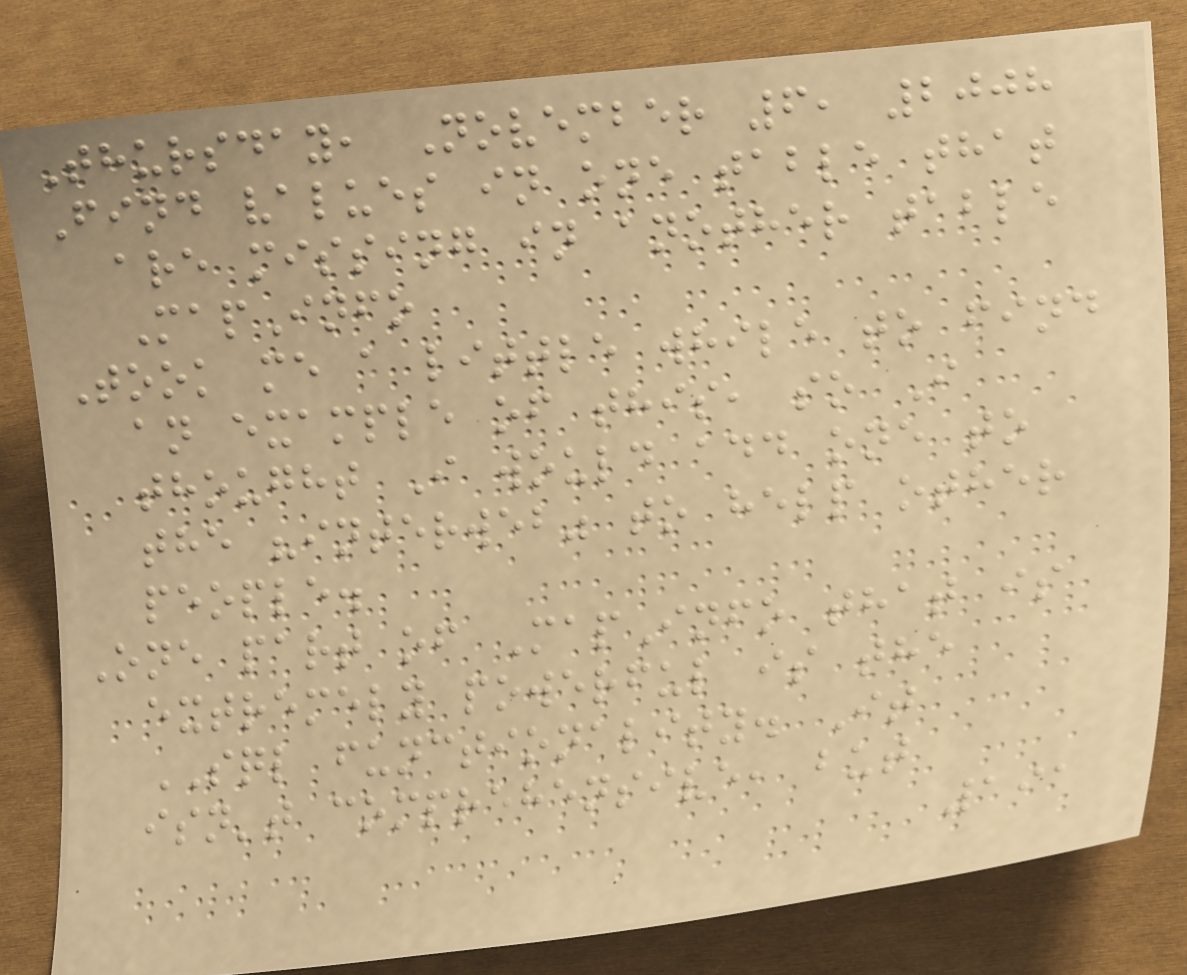Thursday, November 6, 2008
Find values in one table that
are missing in another table
MapInfo
Took me a little while to find
an example of this, so I
thought I would add one to
the "interweb" to help other
people.
One part of MapInfo that is
extremely powerful is the
SQL functionality. It
isn't comprehensive, but
191
